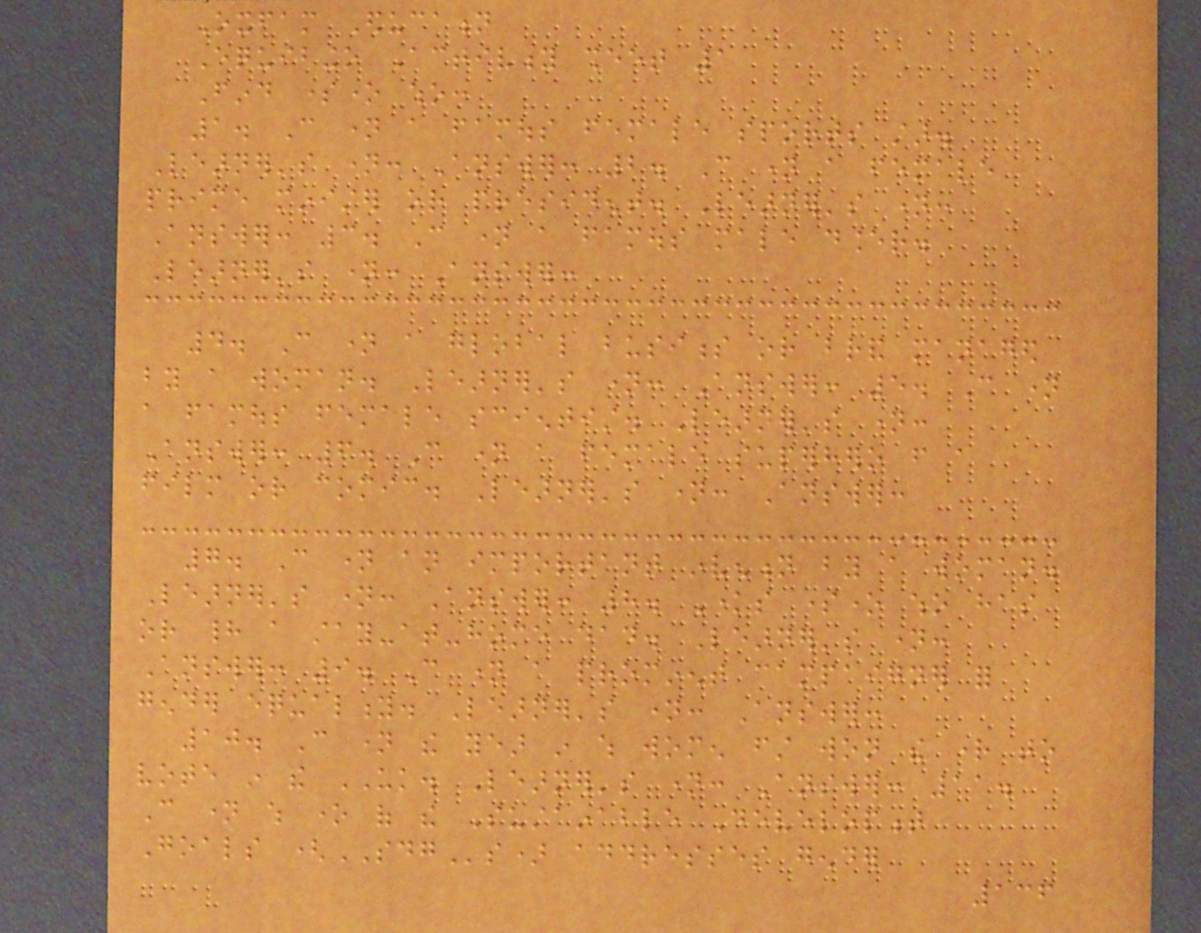Oxfam Education
Equibingo Activity sheet 1
Find someone who:
1. Can name a famous female sports star.
Learner's name: Answer: 2. Can name a female
prime minister or president. Learner's name:
Answer: 3. Can name a famous male dancer.
Learner's name: Answer:
4. Can name a global business or brand managed
by a woman. Learner's name: Answer: 5. Can name
a famous female scientist. Learner's name:
Answer: 6. Can name a female superhero from a
film or comic. Learner's name: Answer:
7. Can name an important invention by a woman.
Learner's name: Answer: 8. Knows someone who has
or had a stay-at-home dad. Learner's name:
Answer: 9. Can name a prominent campaigner for
gender equality. Learner's name: Answer:
10. Can name the year in which women first won the right to
vote in the UK. Learner's name: Answer: 11.
Can name which one of the Sustainable Development
Goals (SDGs) addresses gender
136
